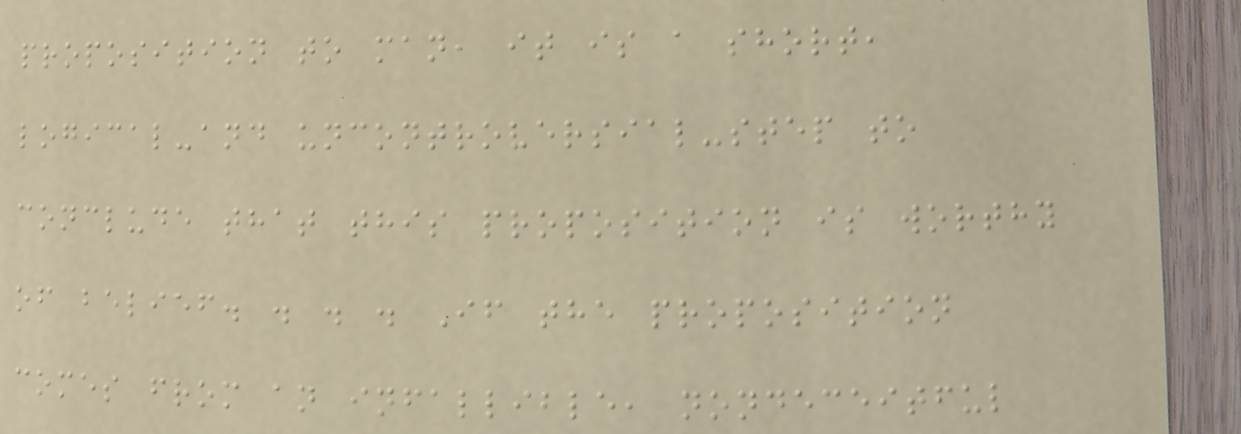proposition to man, it is a short,
logical-and uncontroversial-step to
conclude that this proposition is worthy
of belief. . . . If the proposition
comes from an infallible, nondeceitful
